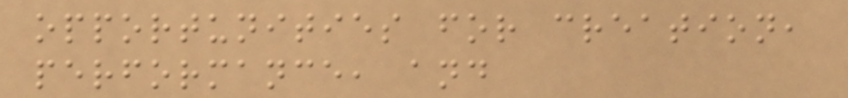opportunities for creation,
performance, and
